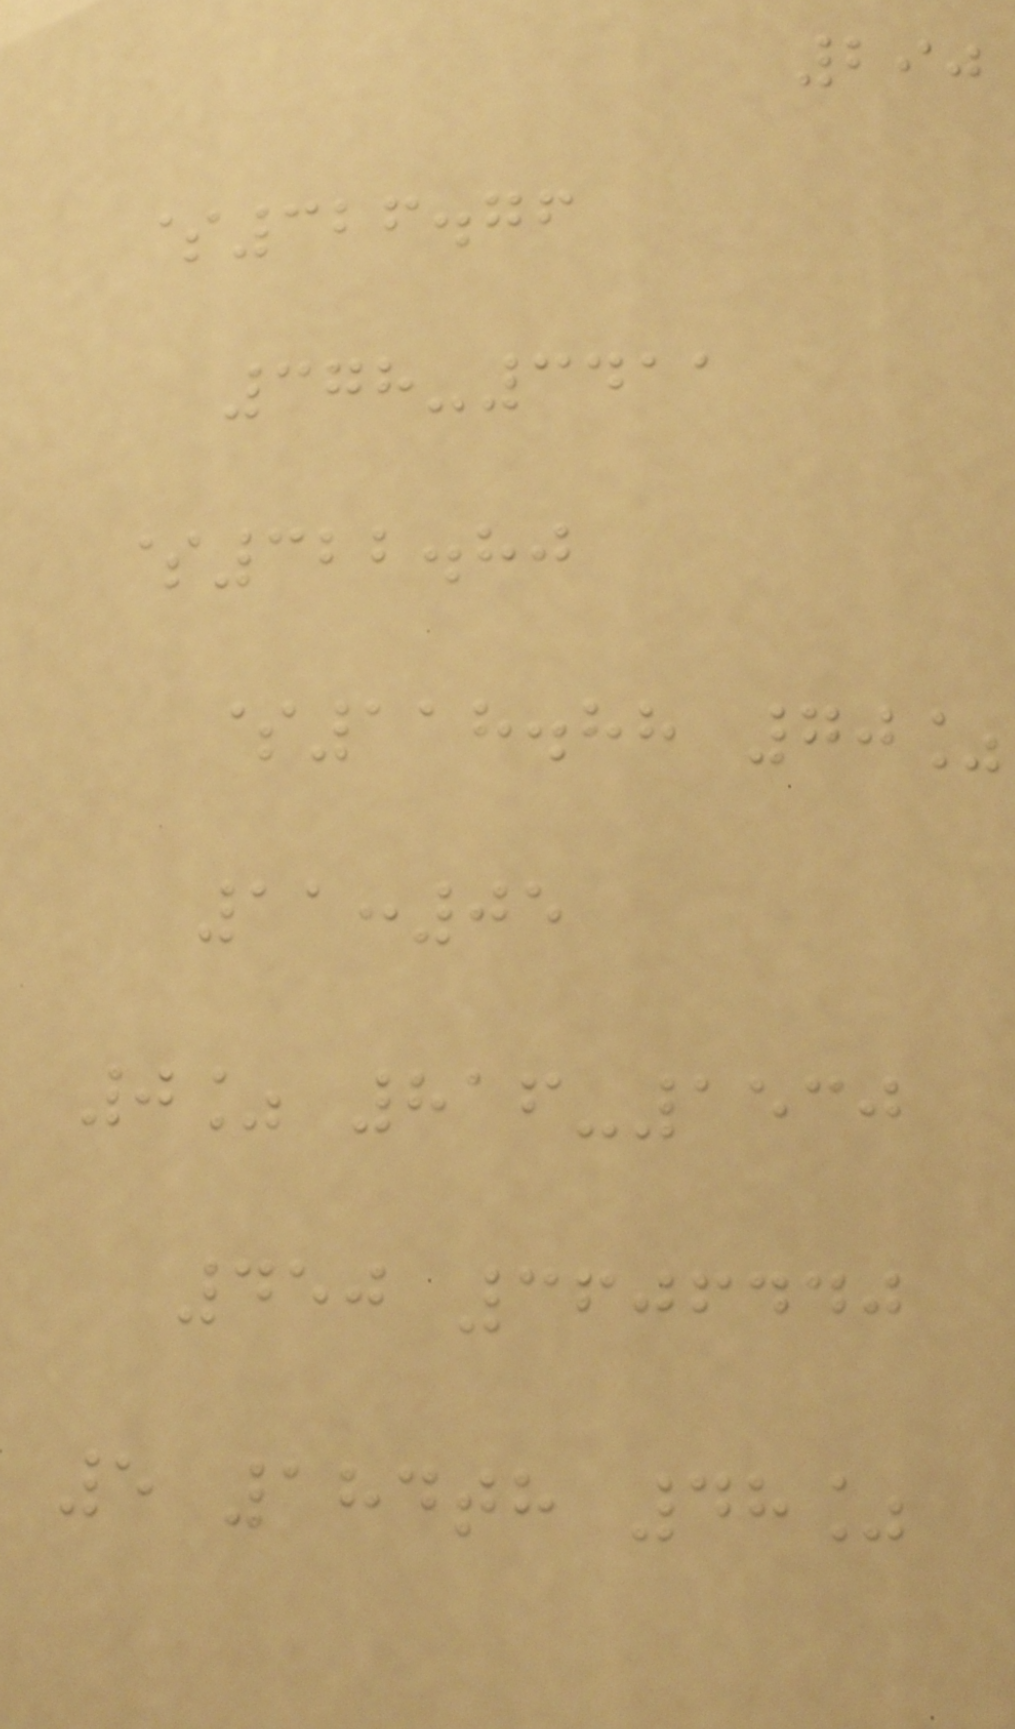290
$326.76
378-3411
$322.80
$118.88 70%
11:05
0% 816-1530
450 3606440
5 184th 48%
